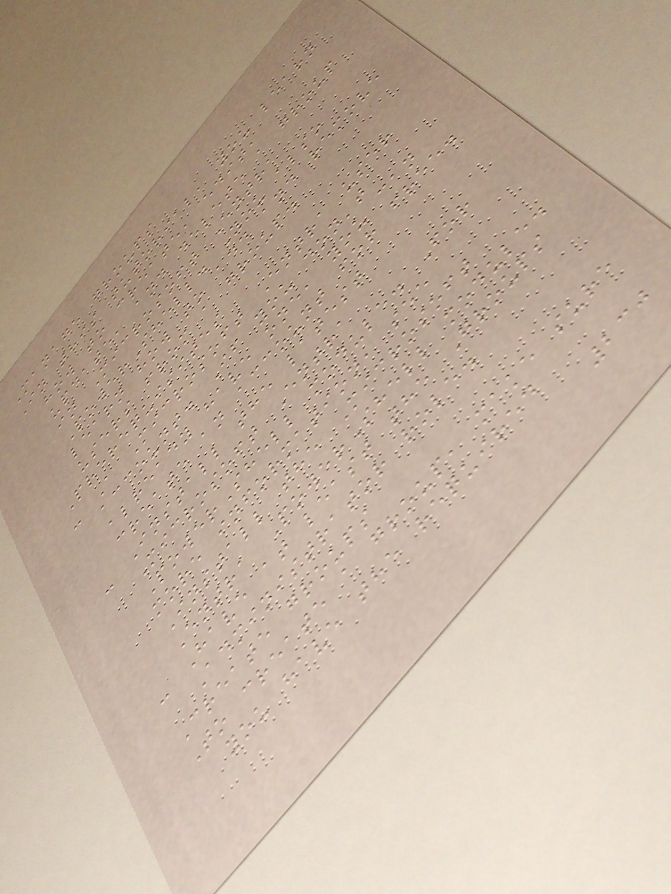Manage groups
In this tutorial, you learn
how to create, edit,
update, and delete a group
in Microsoft Entra
PowerShell. You also
learn how to add and remove
users from a group.
Prerequisites
- A Microsoft Entra user
account. If you don't
already have one, you can
create an account for free.
- Install the latest
Microsoft Entra
PowerShell module. For
more information, see
Install the Microsoft
Entra PowerShell module.
- Have at least the Groups
Administrator role.
Create groups
To create a group, make sure
you have the required
230
